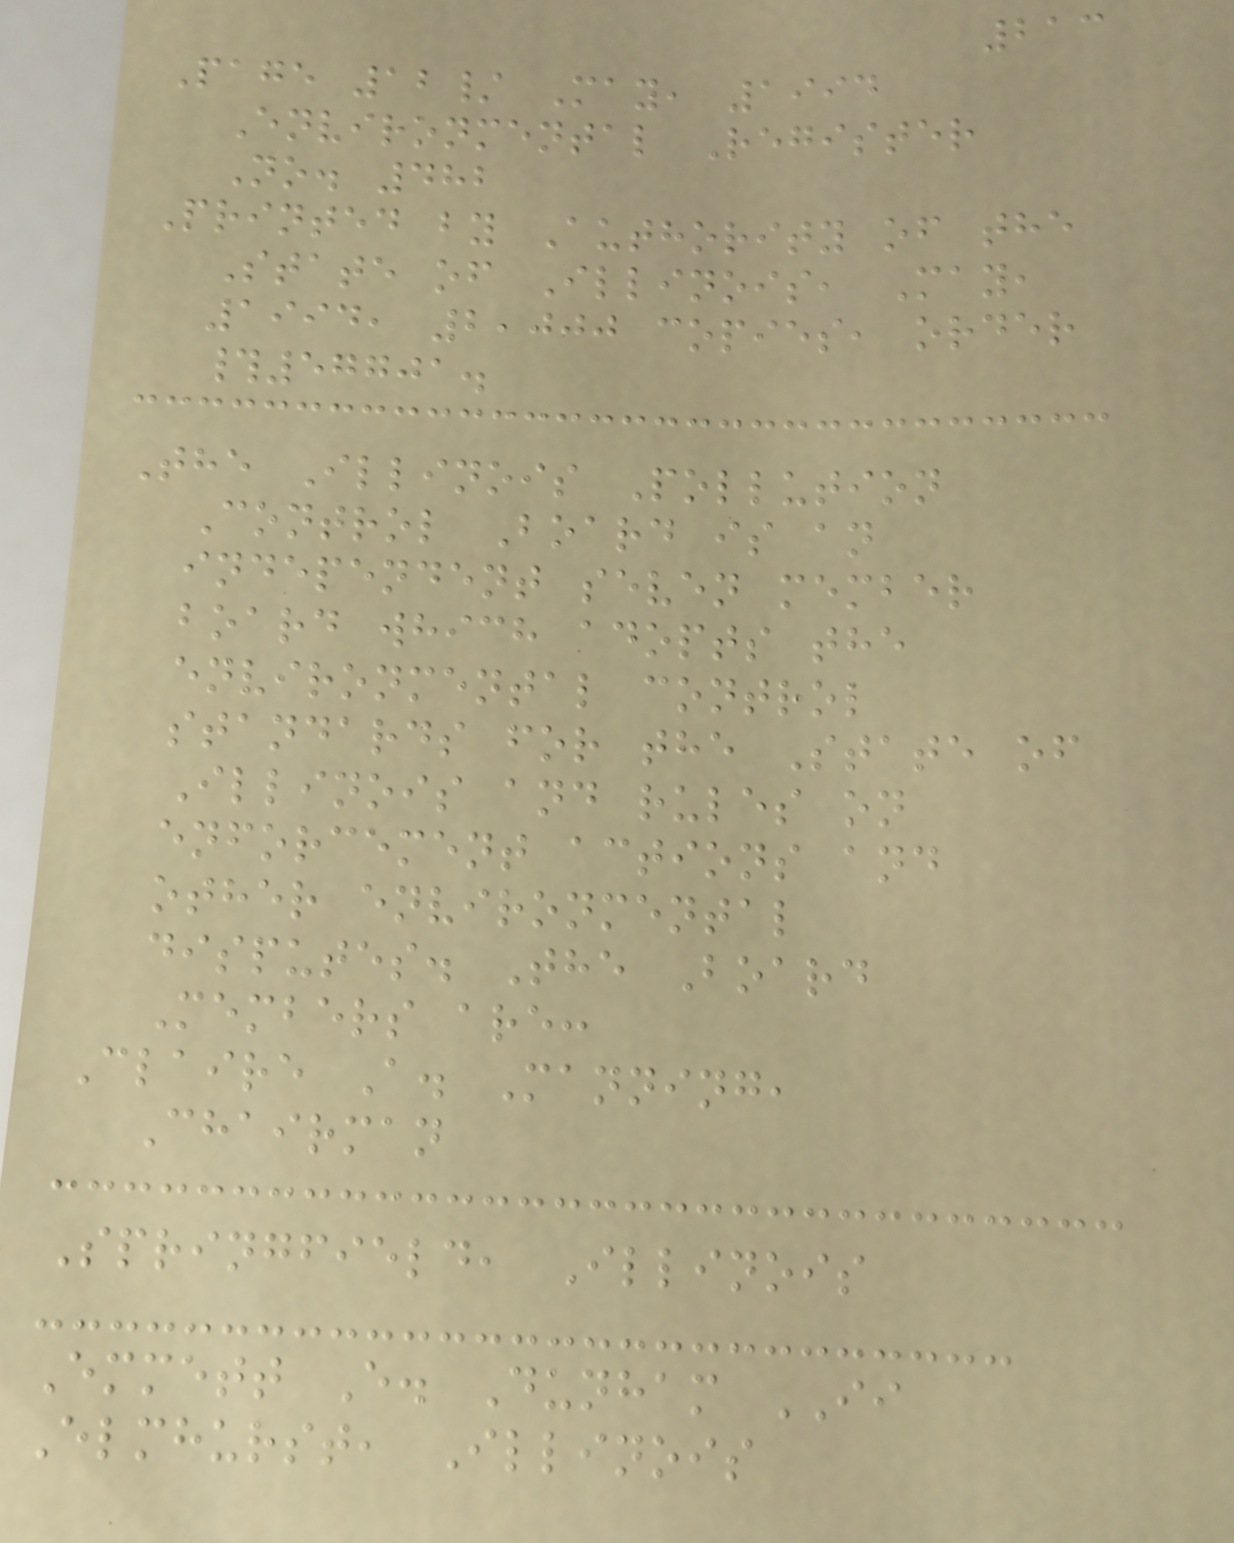213
Page 12/ May, 1994
Environmental Register
No. 482
Printed by Authority of the
State of Illinois, May,
1994, 2,000 copies, order
#57701.
The Illinois Pollution
Control Board is an
independent seven member
board which adopts the
environmental control
standards for the State of
Illinois and rules on
enforcement actions and
other environmental
disputes. The Board
Members are:
Claire A. Manning,
Chairman
Springfield, Illinois
Emmett E. Dunham II
Elmhurst, Illinois
